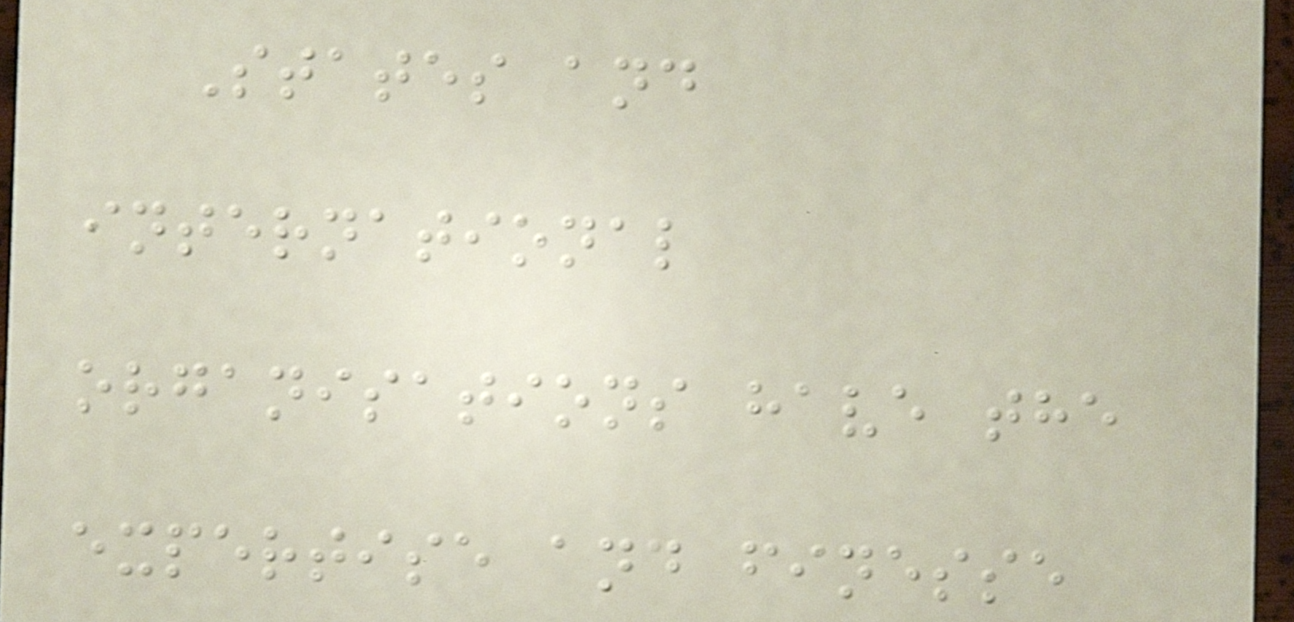States and
international
organisations have the
expertise and finesse
